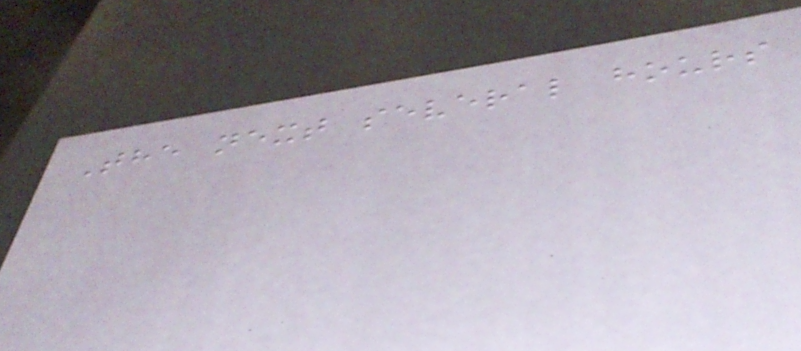The next several hours
